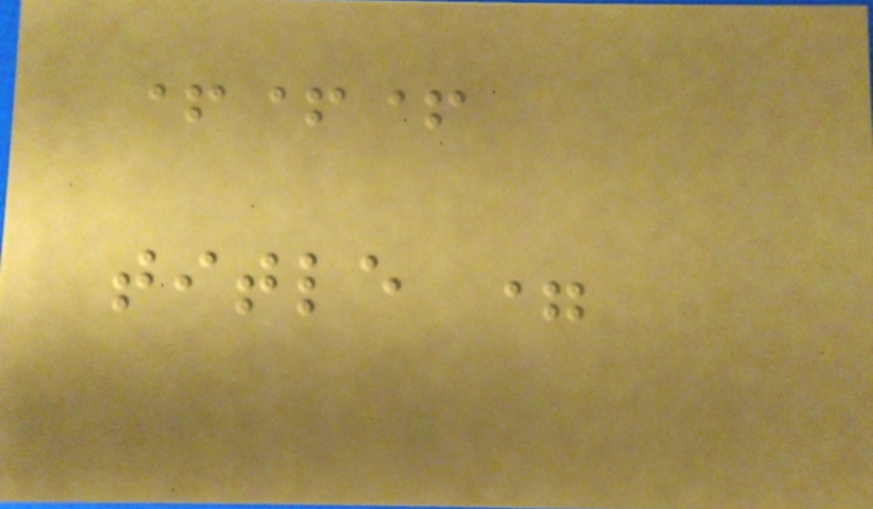+++
title =
